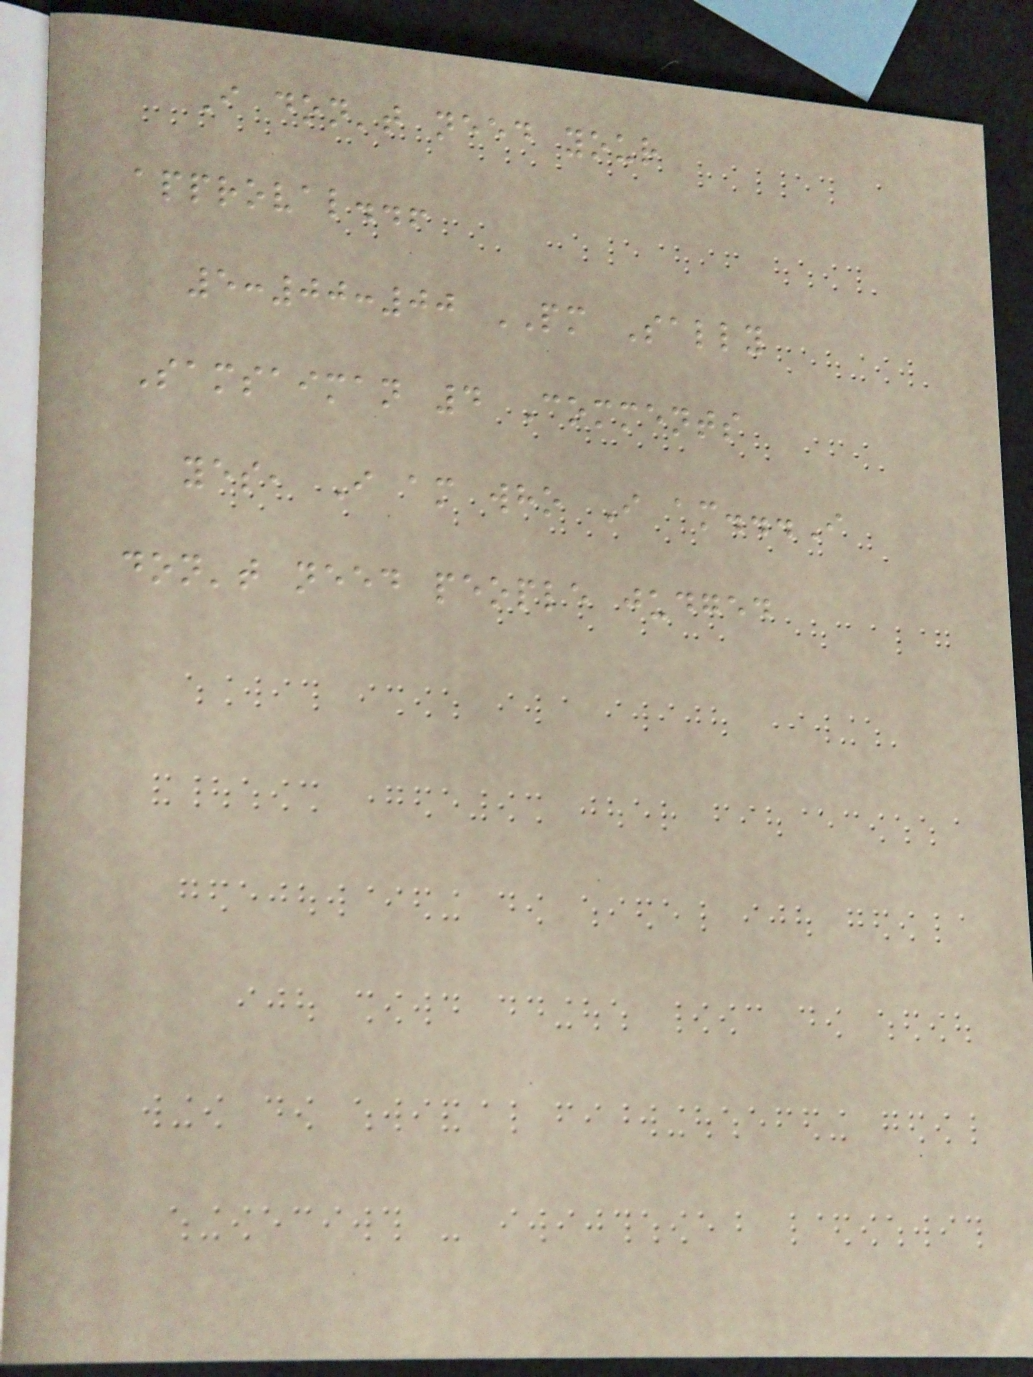I don't need your
approval..!
5:00:00 PM Sally
Samsaiman 4 Comments
yes, I am who I am...I
don't need people judged
